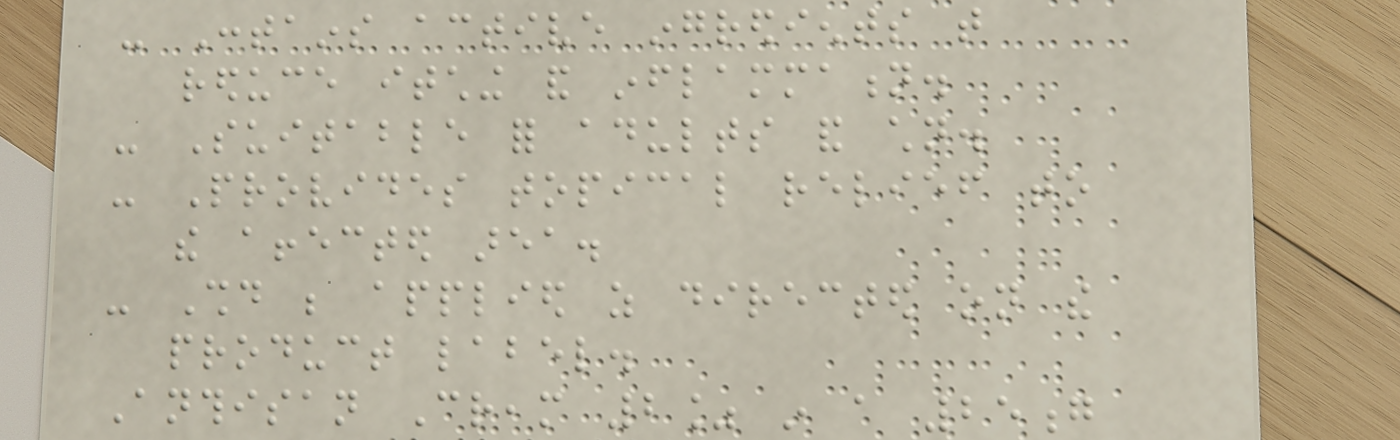- Contains active ingredients that
reduce itching and inflammation.
- Suitable for adults and children.
- Provides topical relief to
the affected area.
- Should be applied as directed on the
product label.
Anthisan Cream 2% in a 25g
